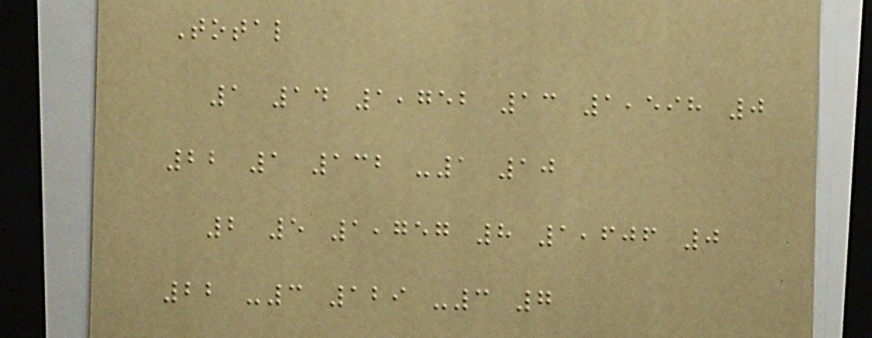Total
1 14 1,752 13 1,598 0
22 1 132 -1 10
2 5 1,757 8 1,606 0
22 -3 129 -3 7
